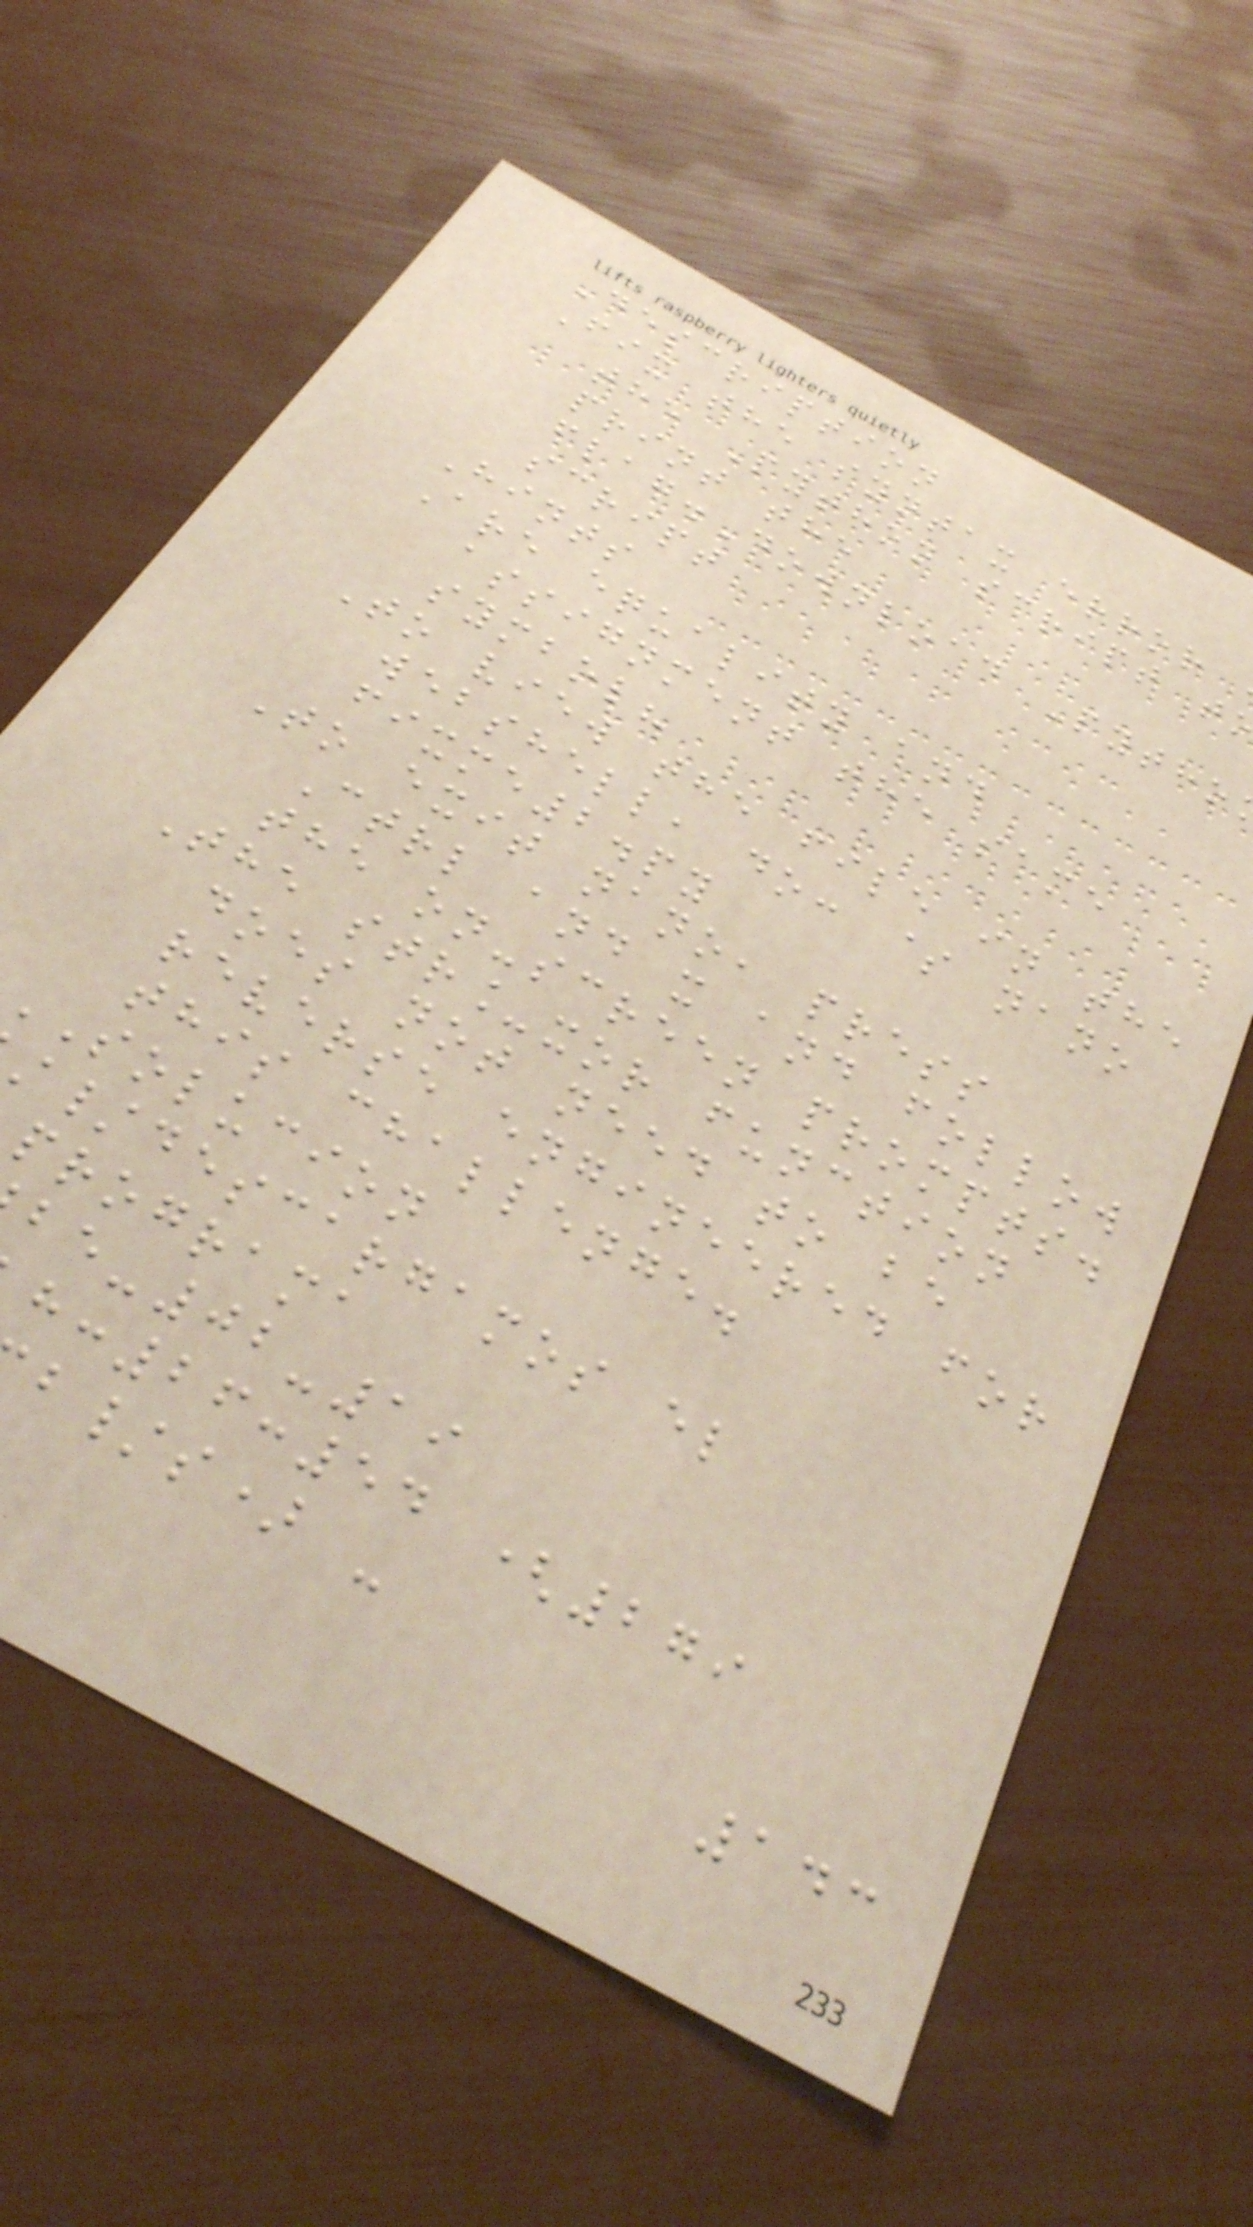Description
Fix the syntax error
the Python script t
print the
flag.Download Pytho
script
Hints
Are equality and
assignment the same
symbol?
To view the file in the
webshell, do: $ nano
fixme2.py
To exit nano, press
Ctrl and x and follow
the on-screen prompts.
The str_xor function
does not need to be
reverse engineered for
this challenge.
SOLUCION
/descargamos el
programa
-02-19
:26:54 (279
b/s) -
143
